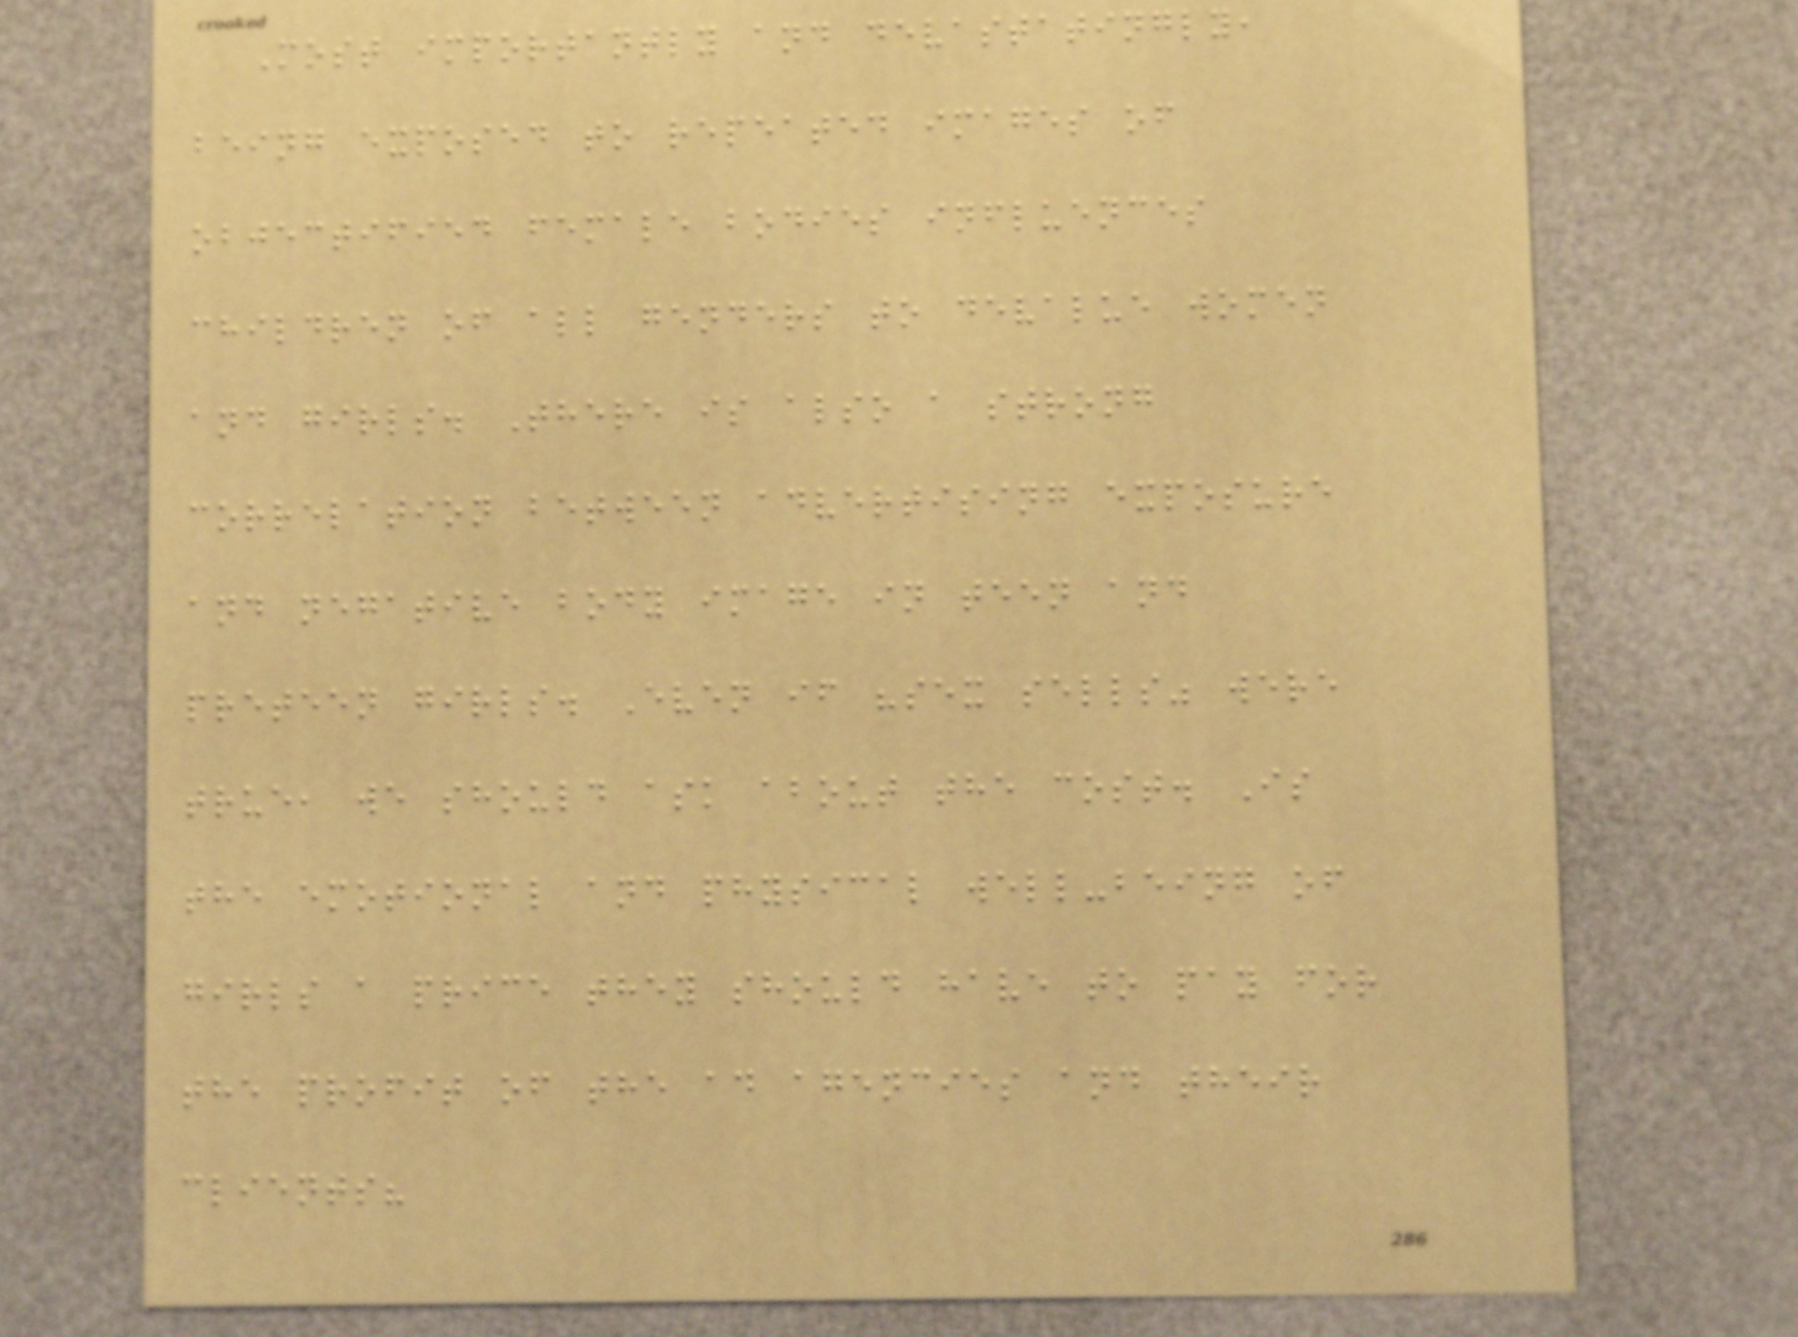Most importantly and devastatingly,
being exposed to repeated images of
objectified female bodies influences
children of all genders to devalue women
and girls. There is also a strong
correlation between advertising exposure
and negative body image in teen and
preteen girls. Even if "sex sells" were
true, we should ask about the cost. Is
the emotional and physical well-being of
girls a price they should have to pay for
the profit of the ad agencies and their
clients?
